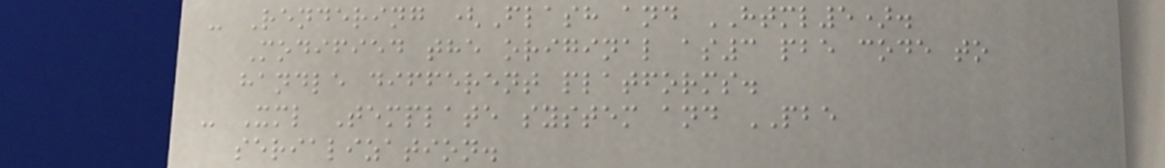- Rendering (Flash and HTML5).
Modified the original as3 pbe code to
handle different platforms.
- Xml Template system and PBE
serialization.
